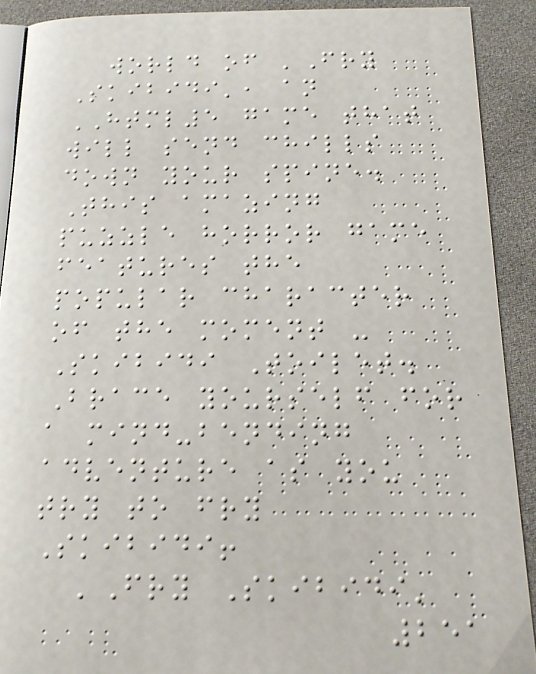world of 'Fry
Skibidi', an
HTML5 game that
will send chills
down your spine.
This amazing
puzzle horror game
features the
popular character
of the moment -
Skibidi Toilet.
Brace yourself for
a mind-bending
adventure as you
try to fry
Skibidi!
'Fry Skibidi'
251
